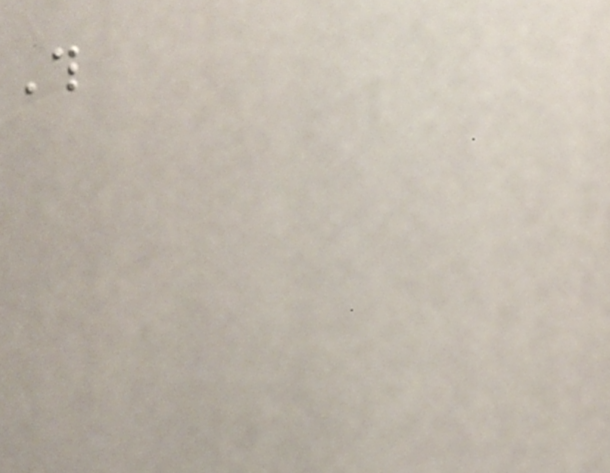This
